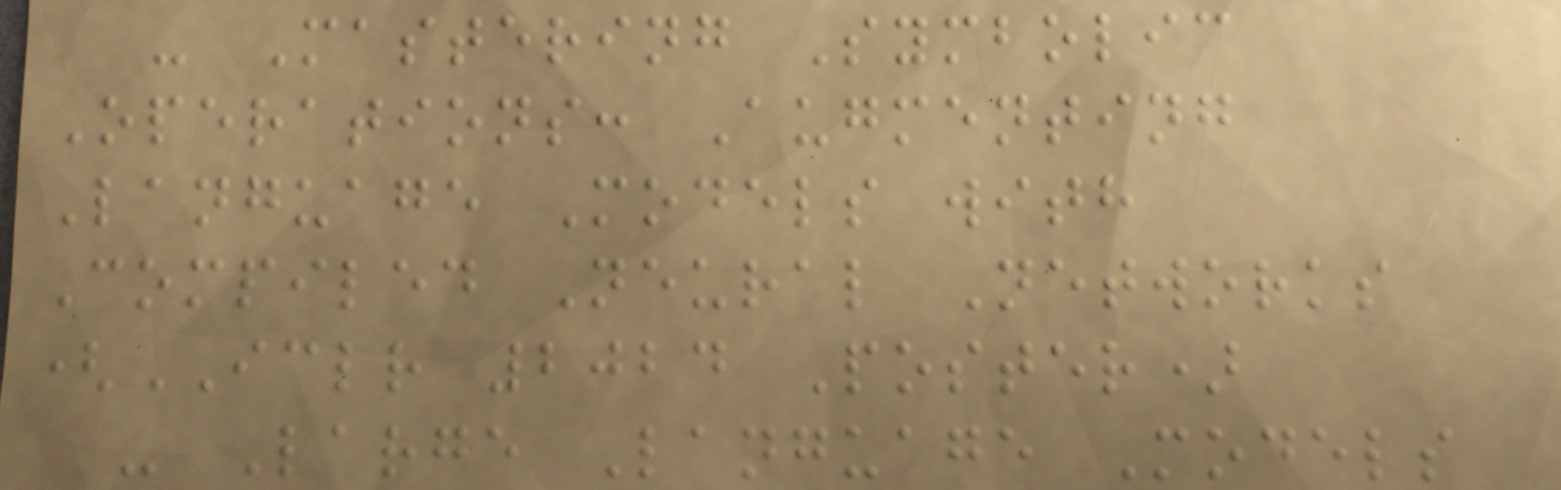- Mastering Symbolic
Operations: Augmenting
Language Models with
Compiled Neural Networks
(ICLR 2024 Poster)
- Large Language Models
